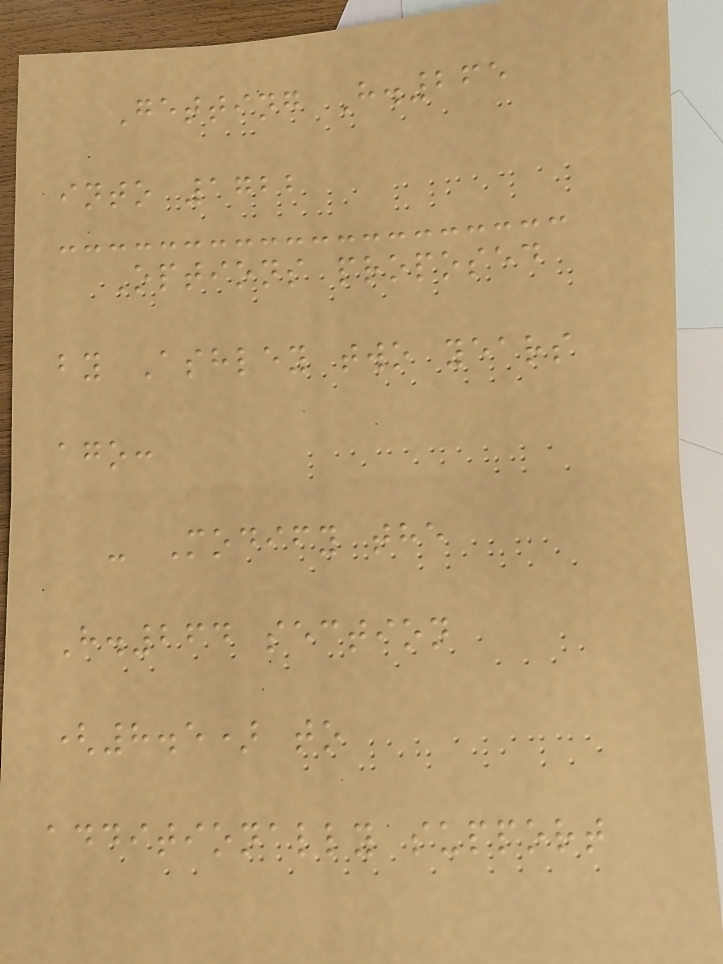Getting H.265
into 1722
Options proposed
by Ashley two years
ago:
- Modify the
H.264 section
(8.5) to
additionally support
